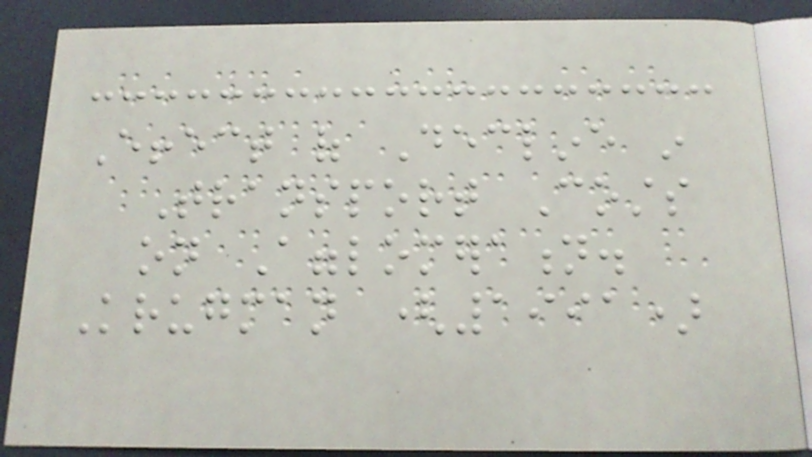Effect of Decline in
Transport Costs
on Agglomeration.
Krugman (1991)
